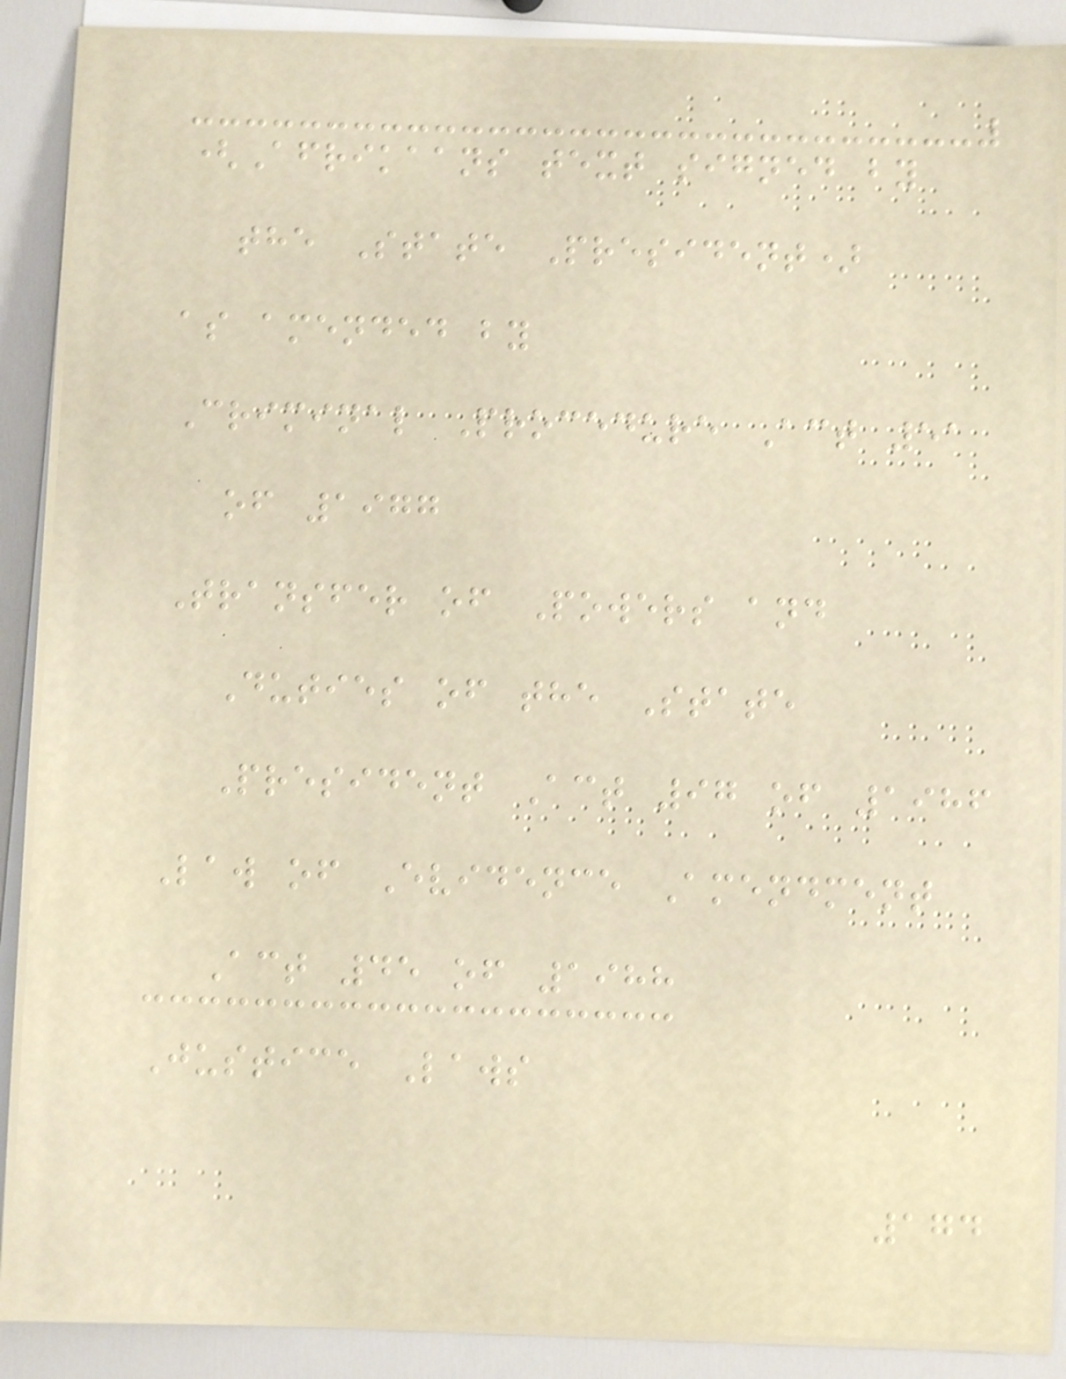(Afrikaans text signed by
the State President)
as amended by
Criminal Procedure Act 51
of 1977
Transfer of Powers and
Duties of the State
President Act 97 of 1986
Law of Evidence Amendment
Act 45 of 1988
Justice Laws
174
